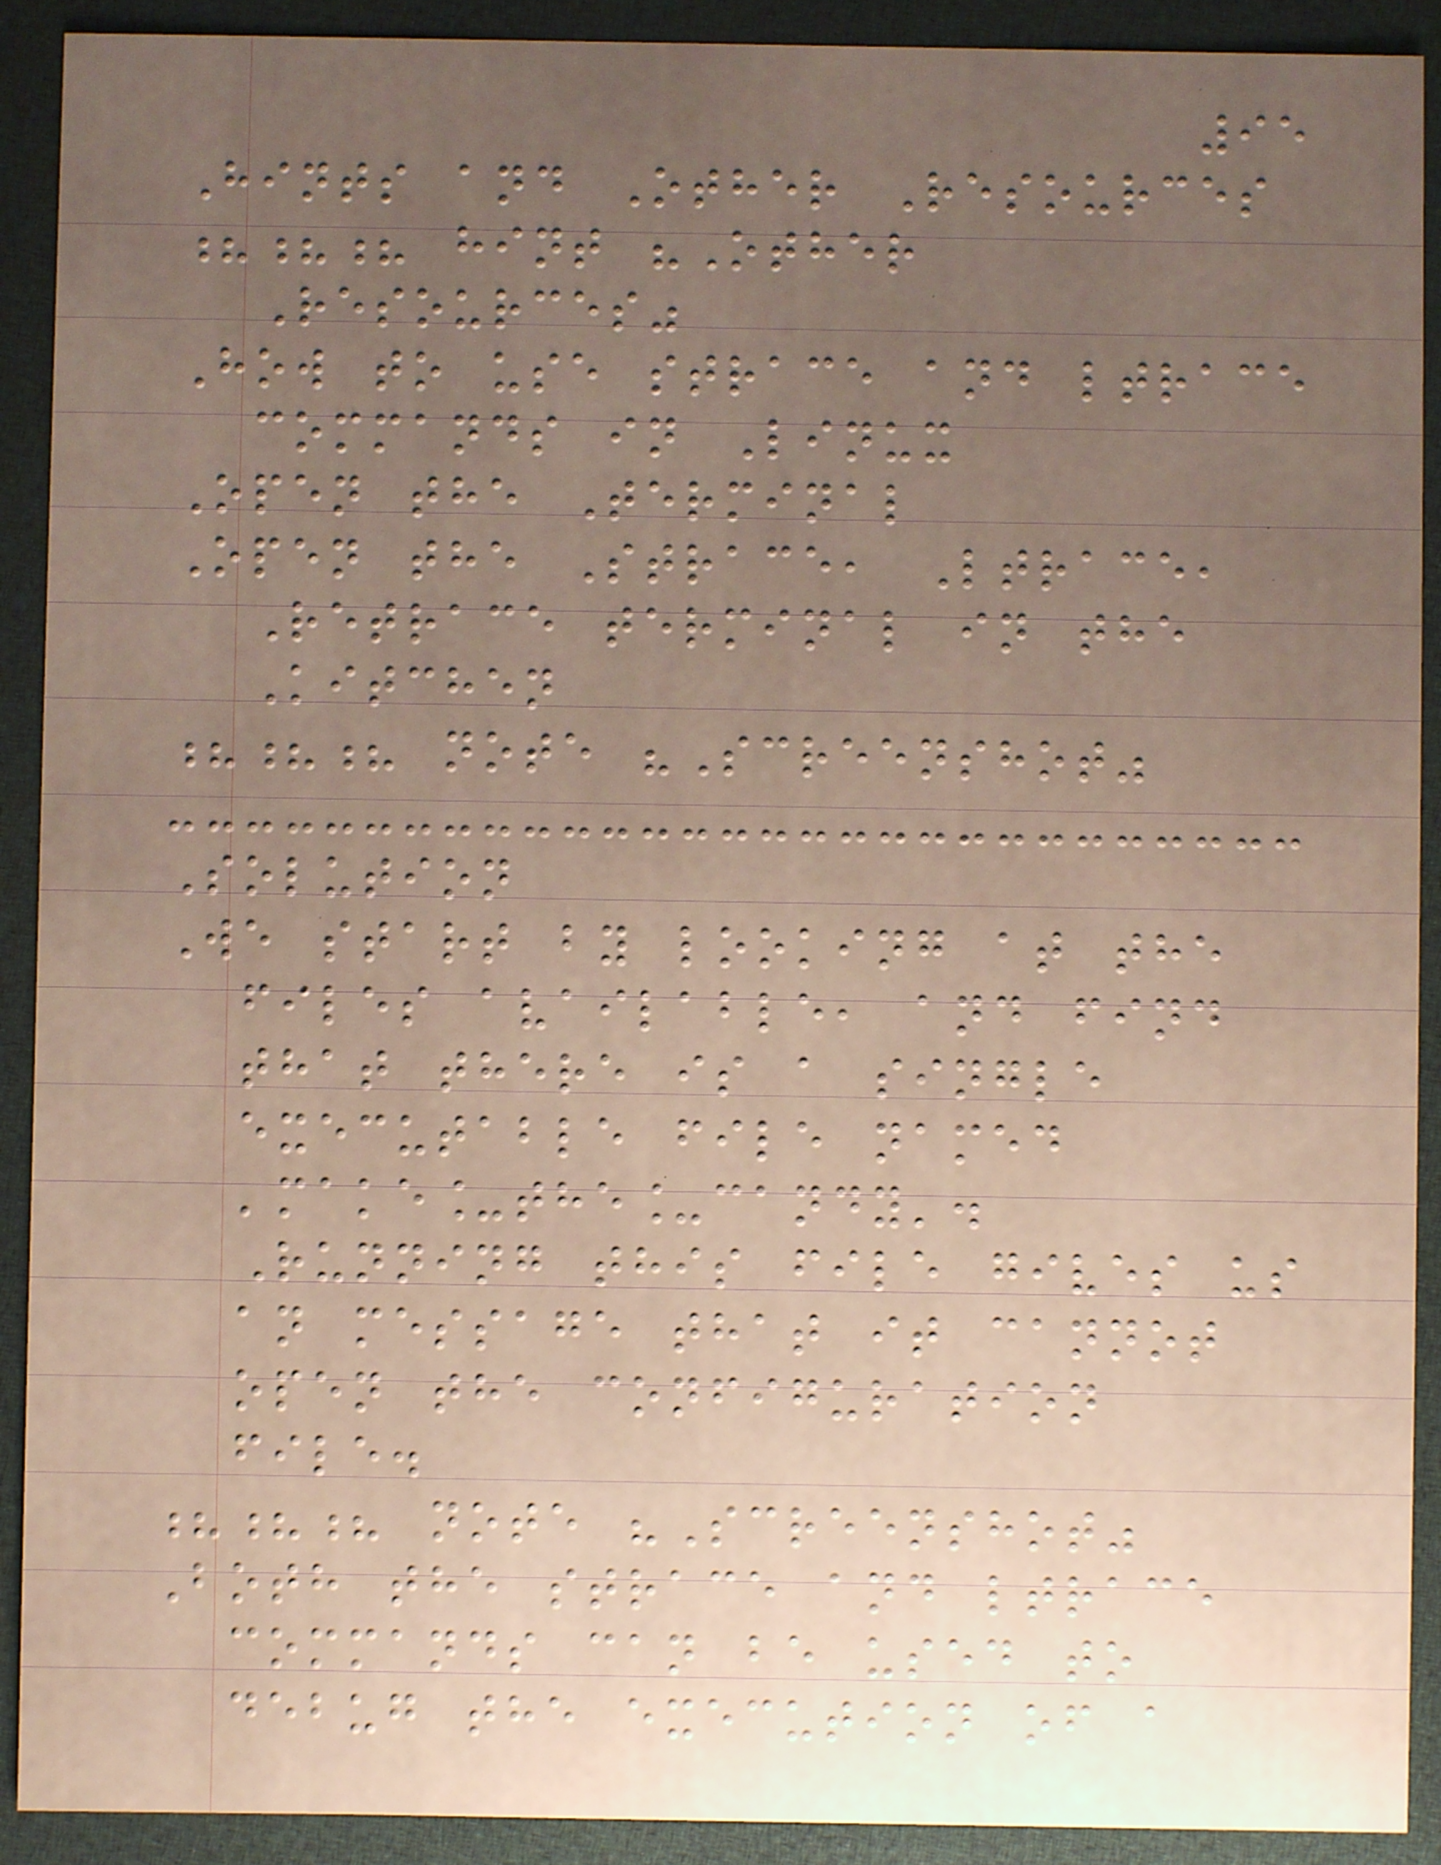95
Hints and Other Resources
??? hint "Other
Resources"
How to use strace and ltrace
commands in Linux
Open the Terminal
Open the Strace, Ltrace,
Retrace terminal in the
Kitchen
??? note "Screenshot"
Solution
We start by looking at the
files available, and find
that there is a single
executable file named
'make_the_candy'.
Running this file gives us
an message that it cannot
open the configuration
file.
??? note "Screenshot"
Both the strace and ltrace
commands can be used to
debug the execution of a
